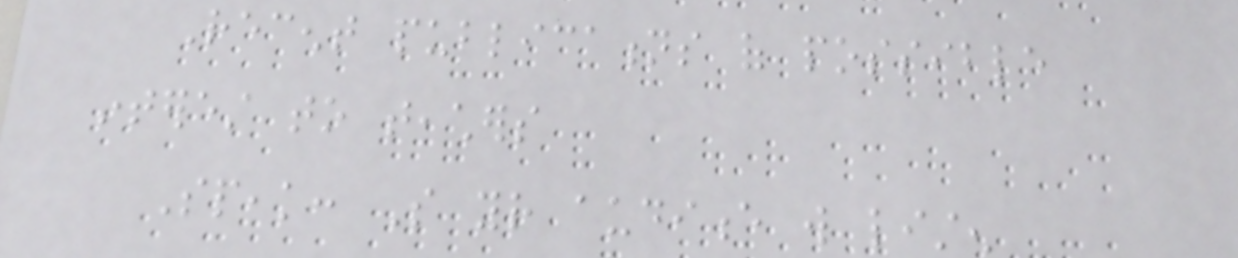Recent publications of possible
interest to teachers
Speak: So your audience will listen
